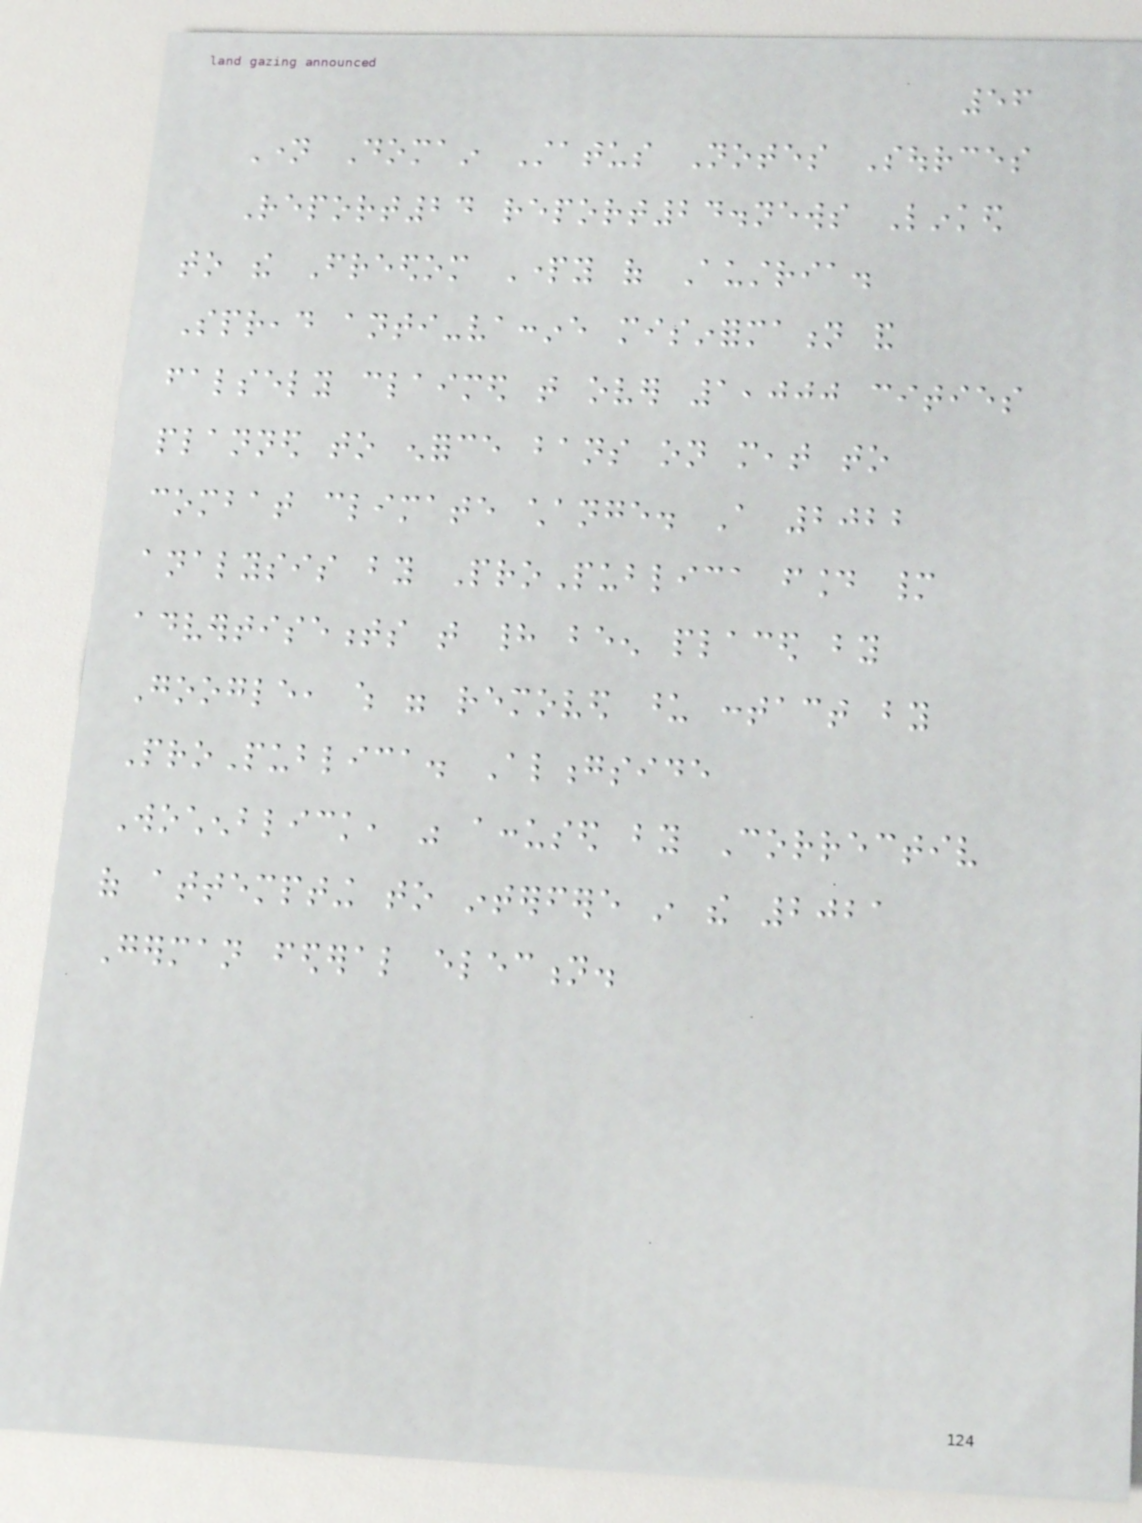56
Name Domain Status Notes Sources
Report24 report24.news Linked
to the Freedom Party of Austria.
Spread anti-vaccine misinformation and
falsely claimed that over 1,000 cities
planned to enforce bans on meat to
combat climate change. A 2022
analysis by ProPublica found many
advertisements that had been placed by
Google, which were removed upon contact by
ProPublica. Alongside
Wochenblick, was accused by Correctiv
of attempting to interfere in the 2021
German federal election.
